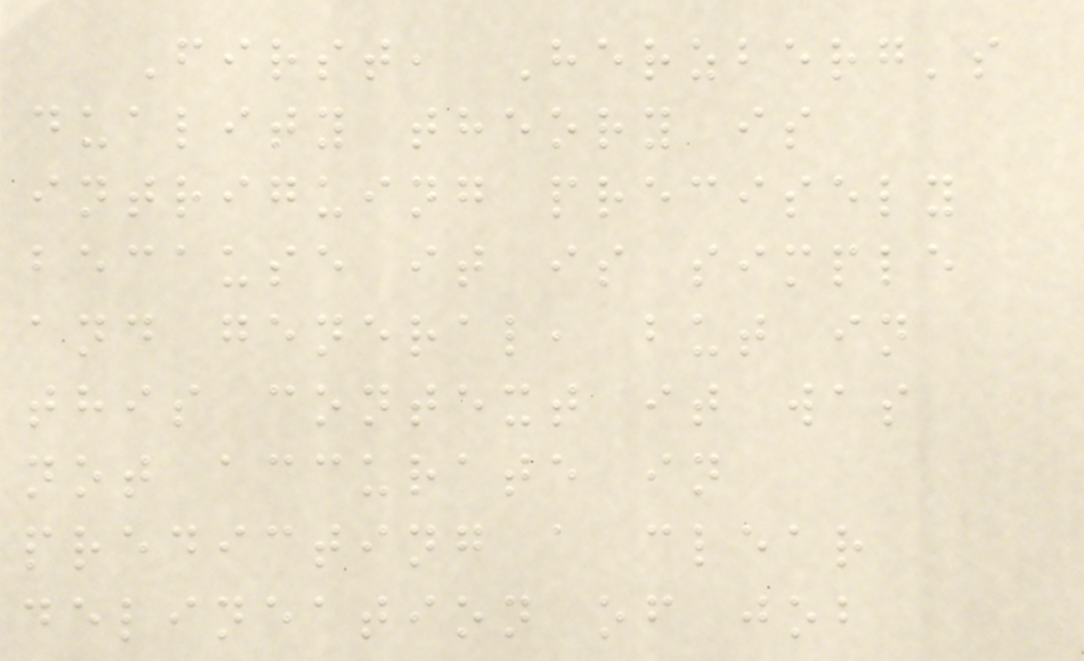First, Herzberg's
duality theory is
intriguing precisely
because it is simple
and general, but in
this context it was
not accurate in
predicting a clear
delineation of job
